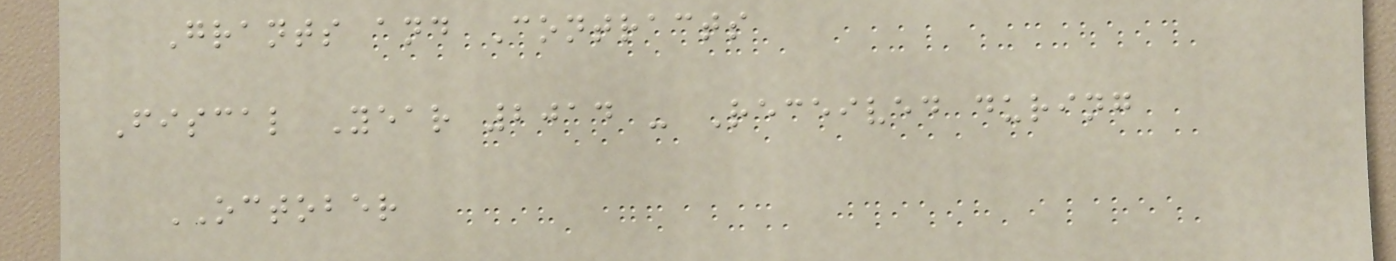Grants and Contracts
Fiscal Year 2014 - Received during
OCTOBER
